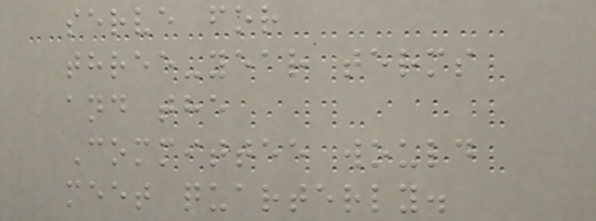serve for
three-year terms
and the
Committee would
meet quarterly.
